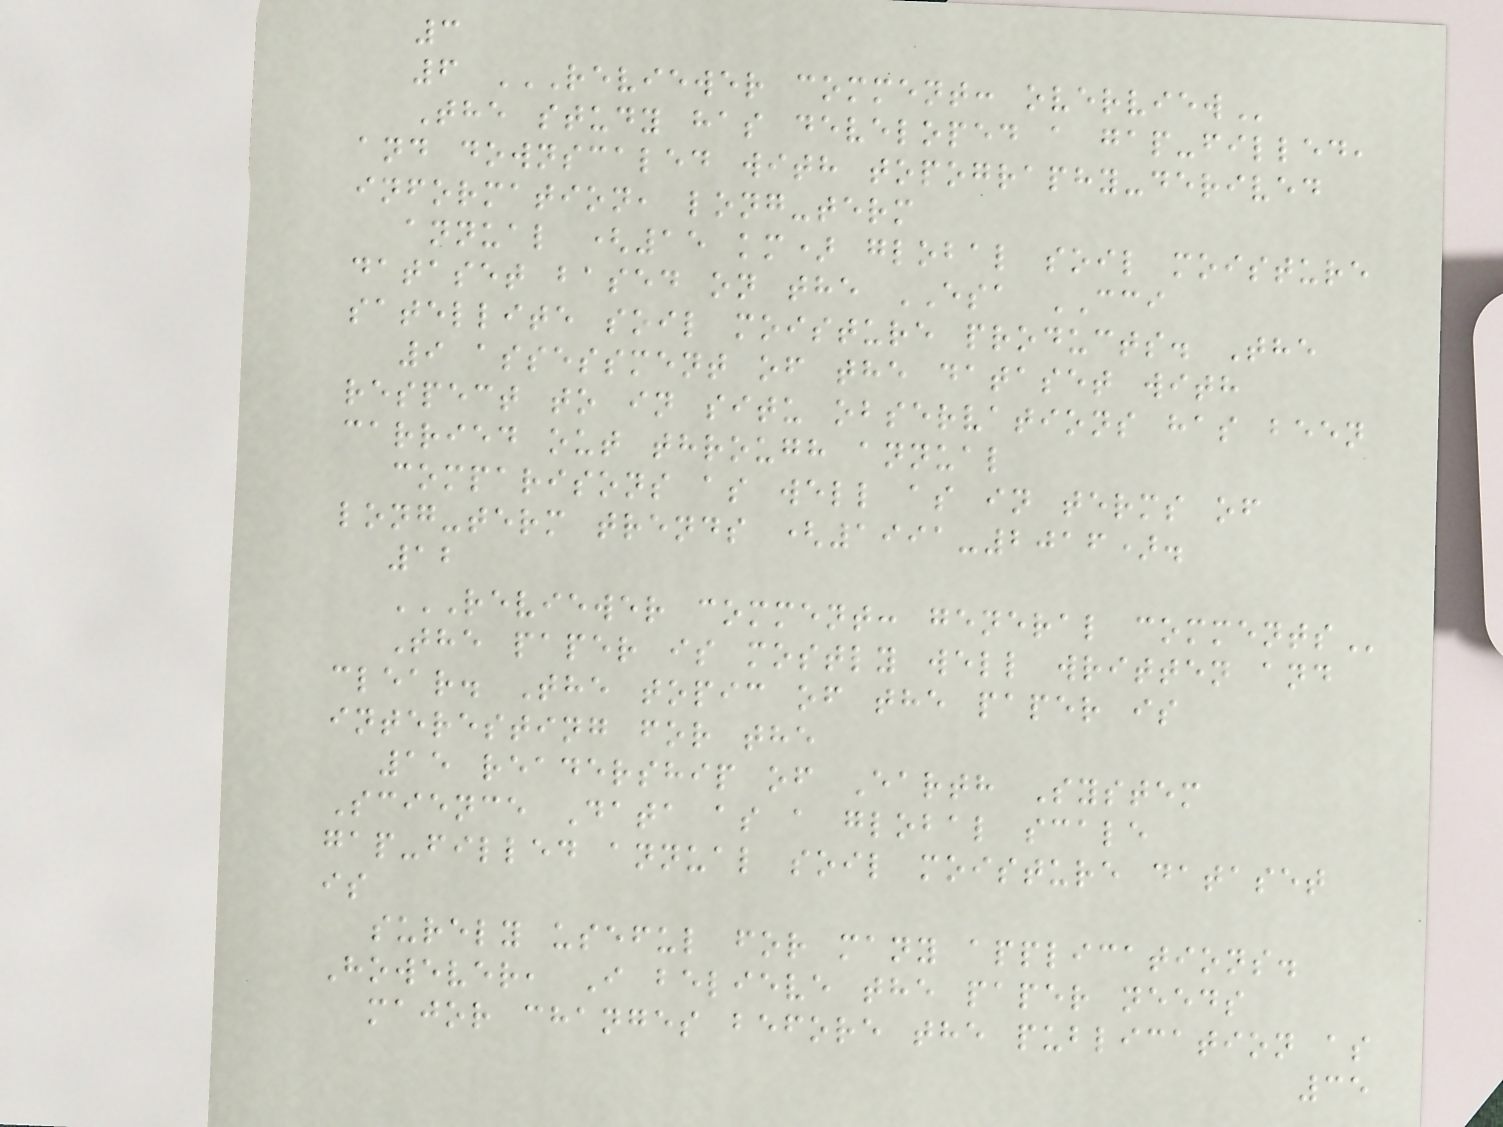3
6 REVIEWER COMMENT: OVERVIEW
The study has developed a gap-filled,
and downscaled with topography-derived
information, long-term
annual (15 km) global soil moisture
dataset based on the ESA CCI
satellite soil moisture products. The
9 assessment of the dataset with
respect to in situ observations has been
carried out through annual
comparisons as well as in terms of
long-term trends (1991-2016).
12
REVIEWER COMMENT: GENERAL COMMENTS
The paper is mostly well written and
clear. The topic of the paper is
interesting for the
15 readership of Earth System
Science Data as a global scale
gap-filled annual soil moisture dataset
is
surely useful for many applications.
However, I believe the paper needs
major changes before the publication as
35
